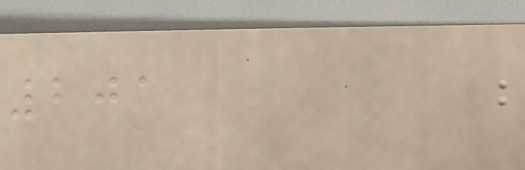201
